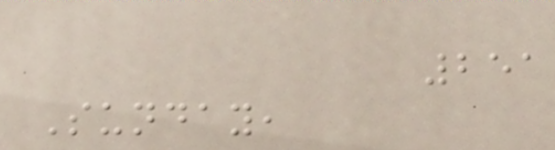251
Sunday,
